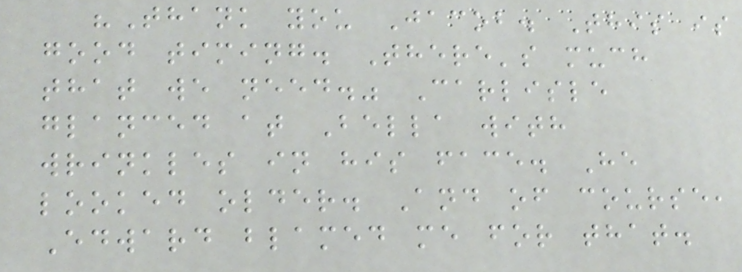"Thank you Jacob. This is
good timing. There's much
that we need." Carlisle
glanced at Bella with
wrinkles in his face. He
looked older. And of course,
Edward blamed me for that.
